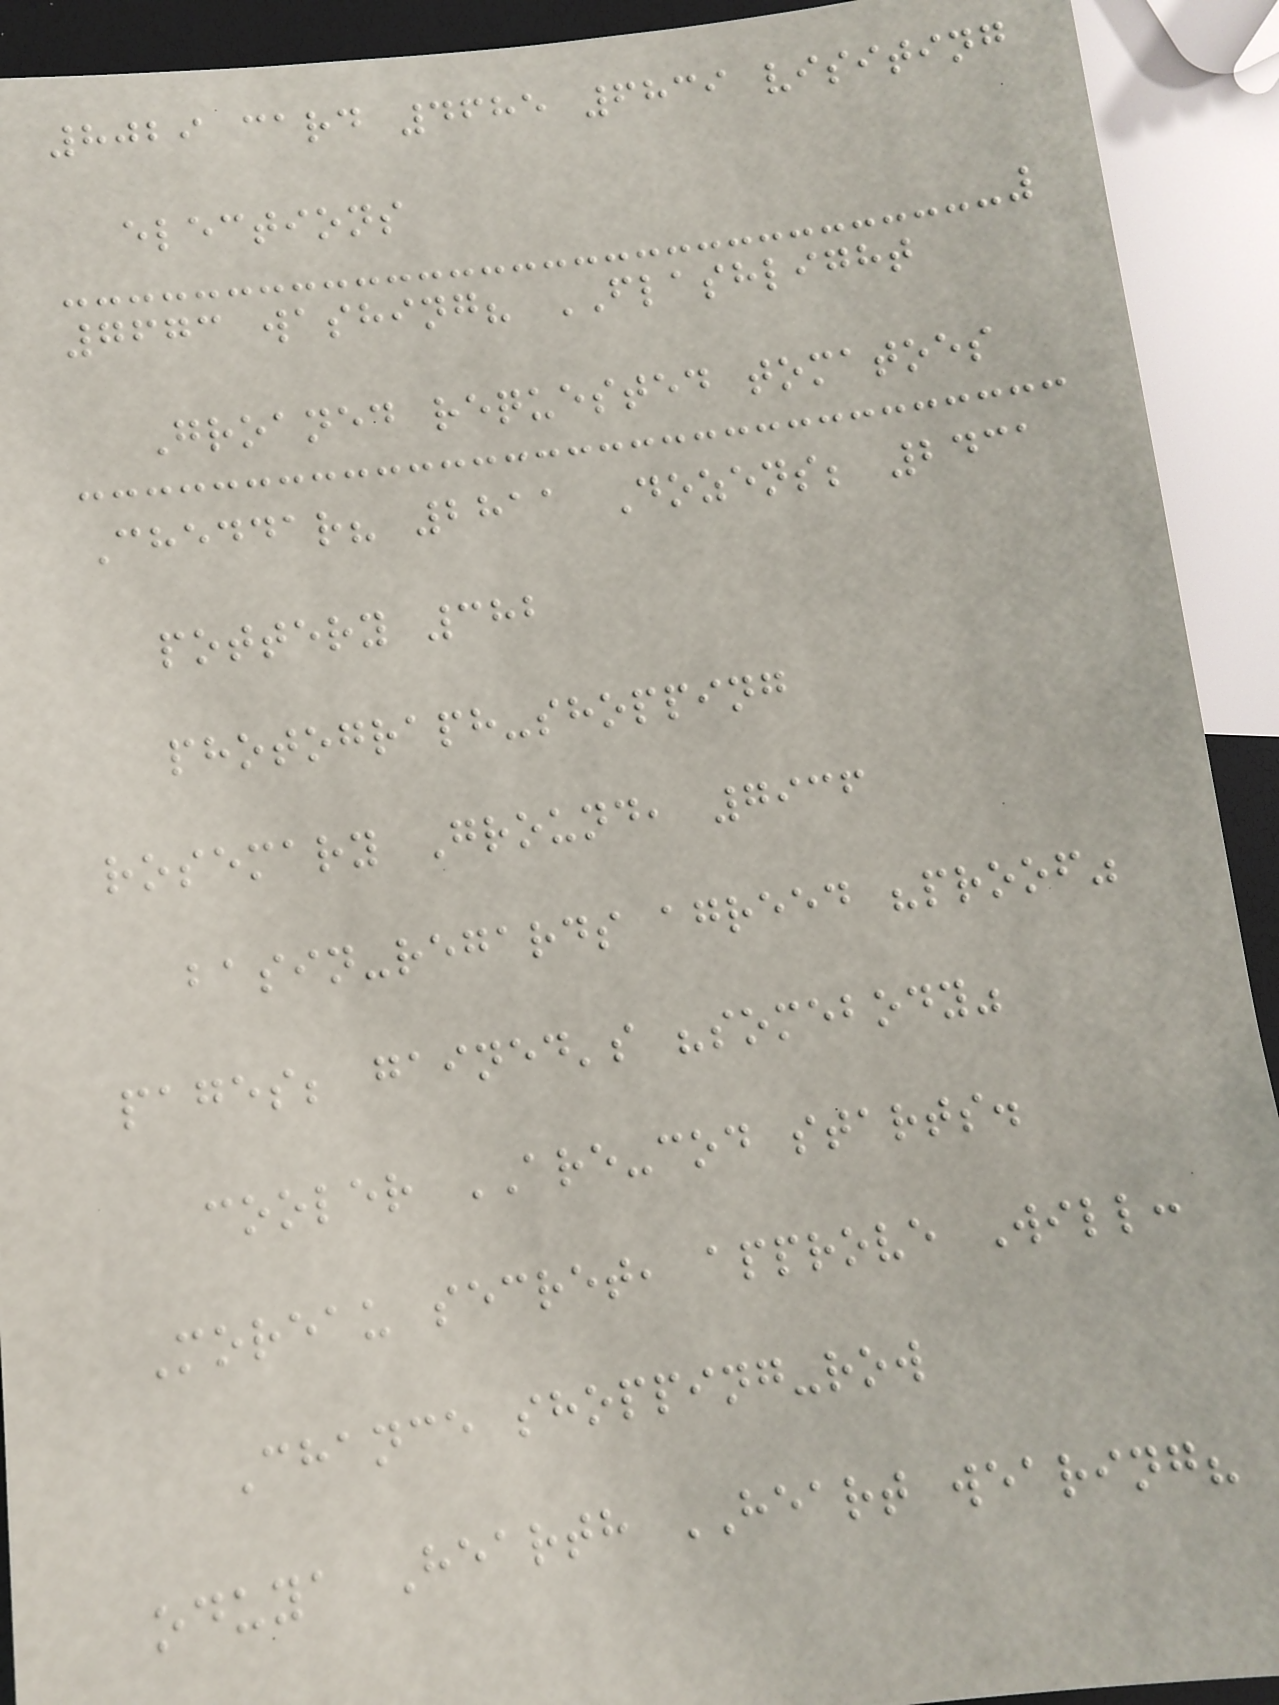8029 card 4685 6839 visiting
elections
7673 washing? FLASHLIGHT
Groaned requested tomatoes
Cheddar? 2811 Dozens; 2431
pottery 382
photograph-shopping
rosemary Ground, 7936
basin-regards agreed "proof"
pages; gained's "somebody"
cooler ARE-cod starts.
Moreau secret, approve Will:
Chance shopping-row
oduya Hearth HEART wearing?
